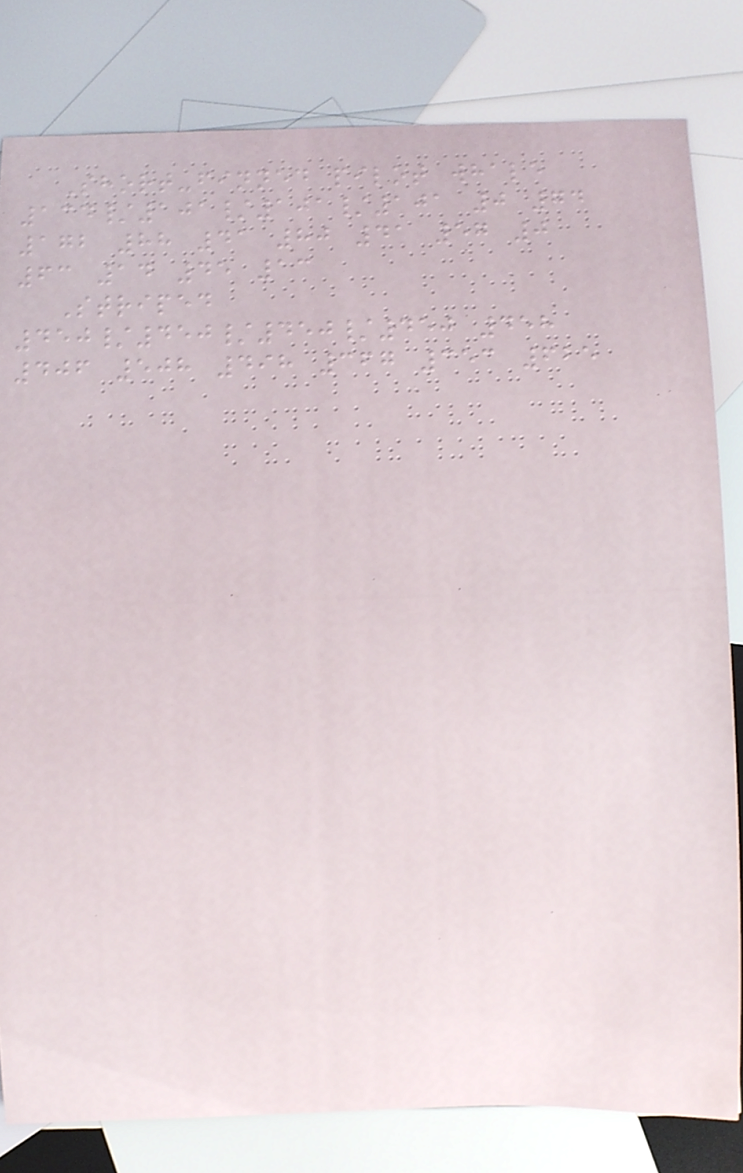Short-finned pilot whale
134/101/101/101 0 74
172 88 41 80 41 57 0
63 14 45 13
Striped
450/450/450/450 458
406 508 498 367 353 625
